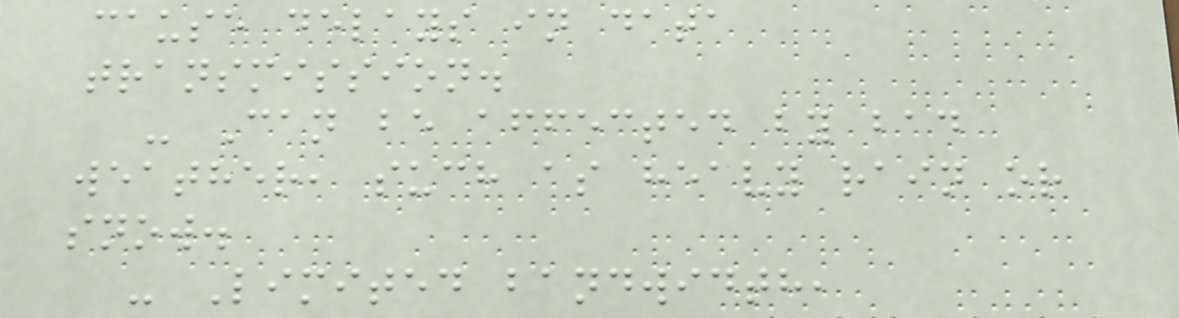cause delays in data
transmission.
- Can be affected by bad
weather, such as heavy rain or
snow.
- Limited bandwidth,
